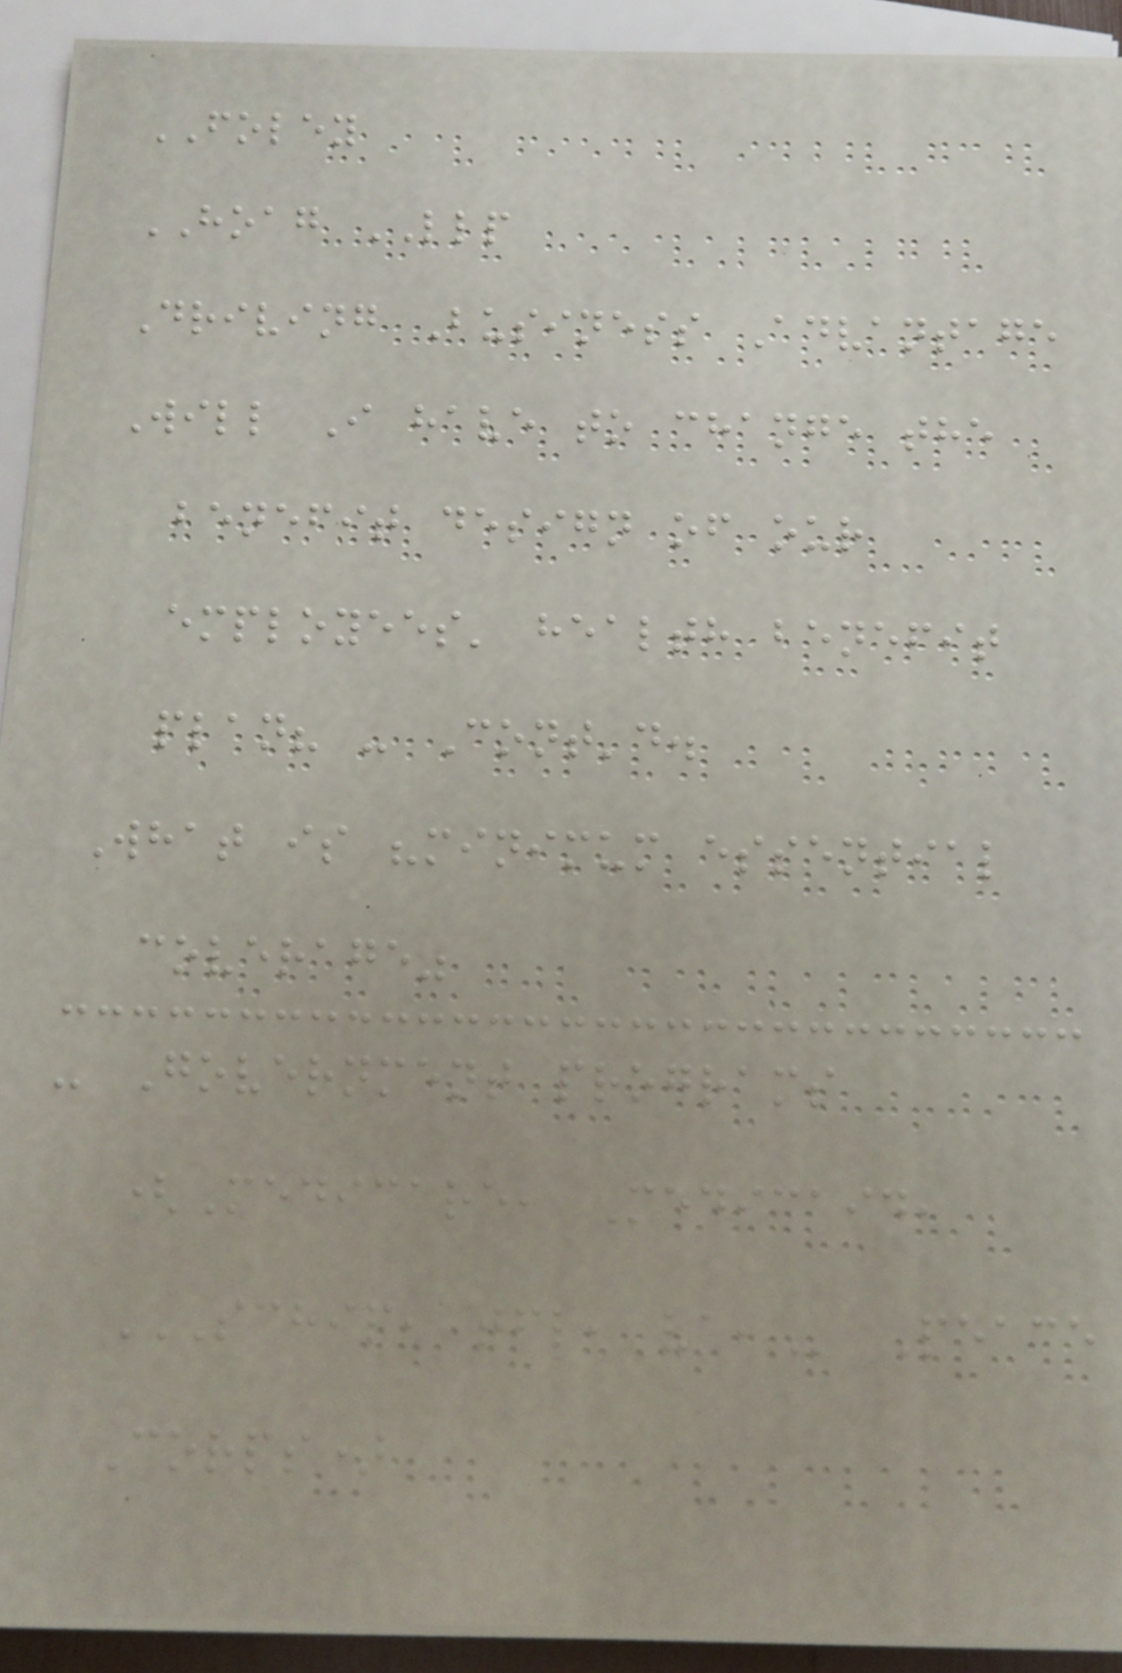FOLEY
HOAG LLP
Driving Business Advantage
Will I have to change the
benefit design of our
employees' health benefit
plan? - Cont'd.
What is "minimum essential
coverage"
- Government programs
(Medicare, Medicaid,
SCHIP, TFL, VA, Peace
Corps)
